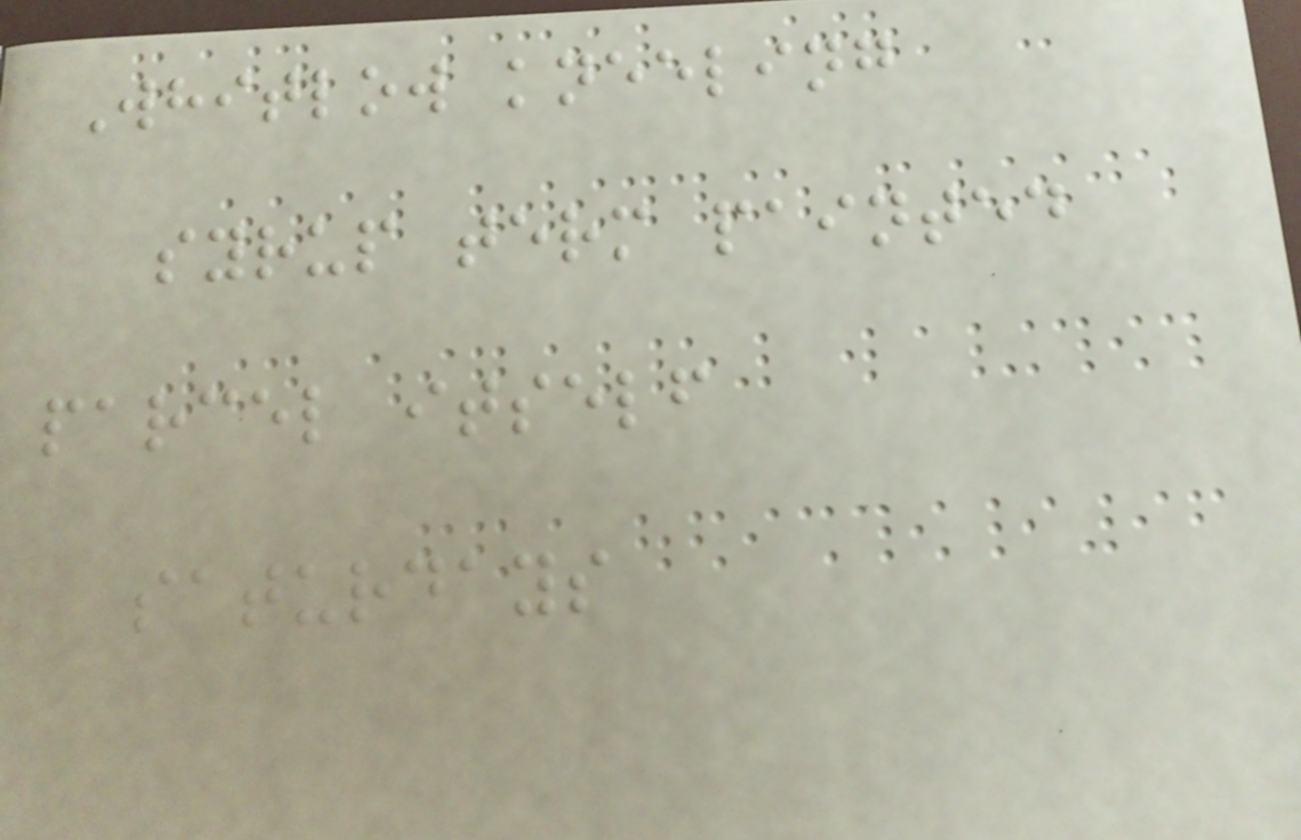Whitlow kneeling
syrup term painted
parcel itself
saturdays
